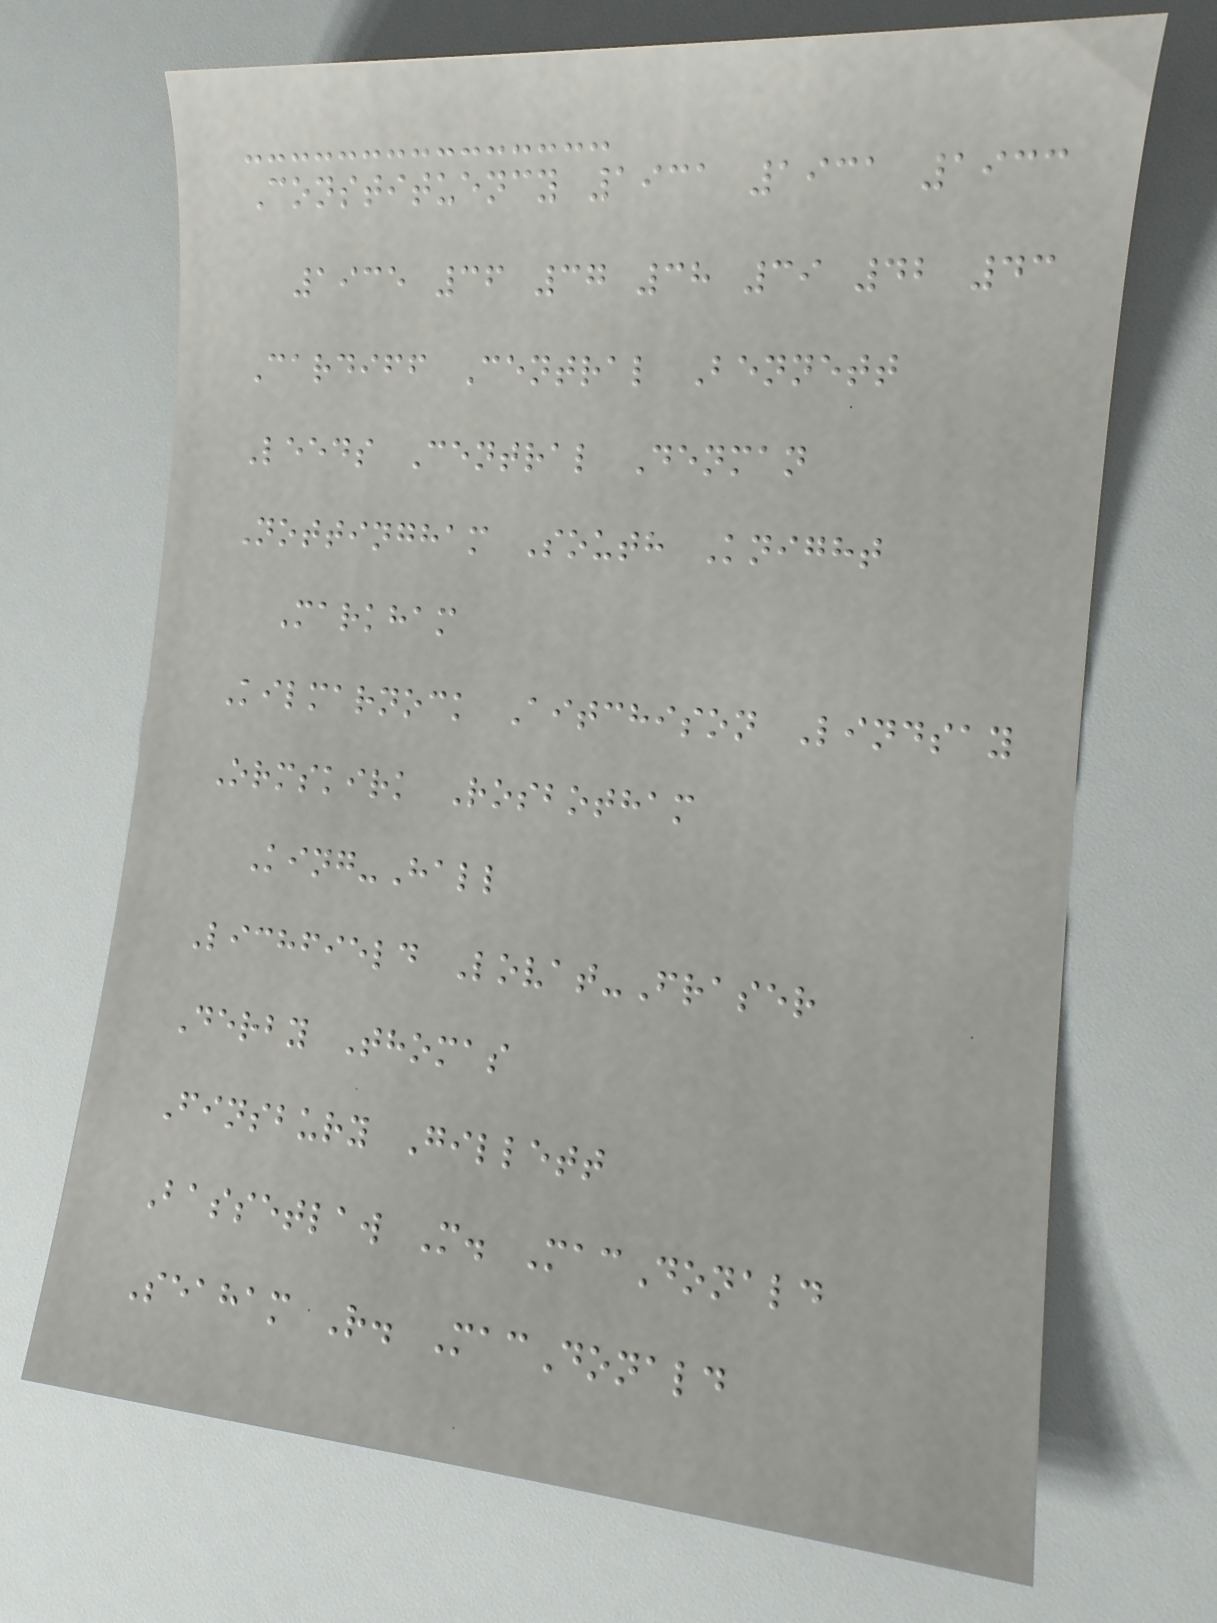Constituency 1931 1931 1933
1935 36 37 38 39 42 43
Cardiff Central Bennett
Leeds Central Denman
Nottingham South Knight
Markham
Kilmarnock Aitchison Lindsay
Ormskirk Rosbotham
King-Hall
Lichfield Lovat-Fraser
Derby Thomas
Finsbury Gillett
Bassetlaw M. MacDonald
Seaham R. MacDonald
